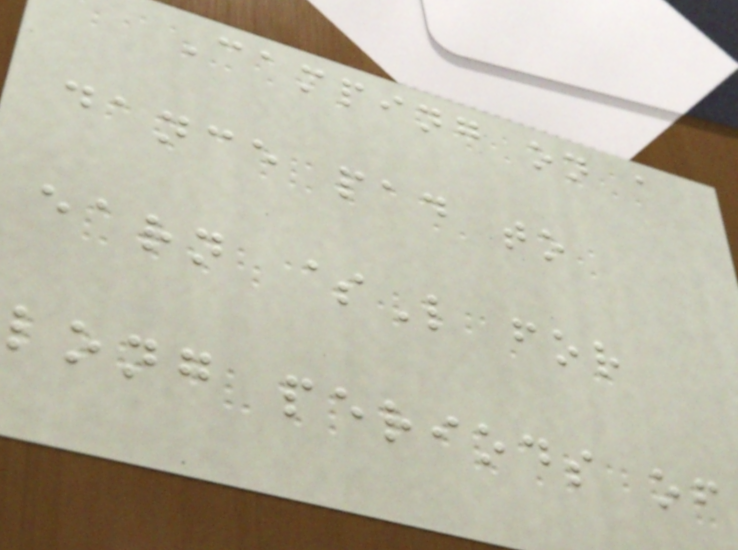Camping on a
dance pad to
earn $L for
long periods of
